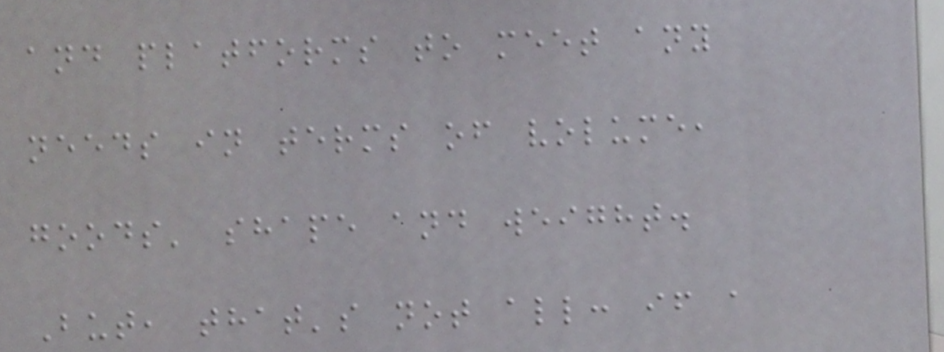and platforms to meet any
needs in terms of volume,
goods' shape and weight.
But, that's not all: if a
